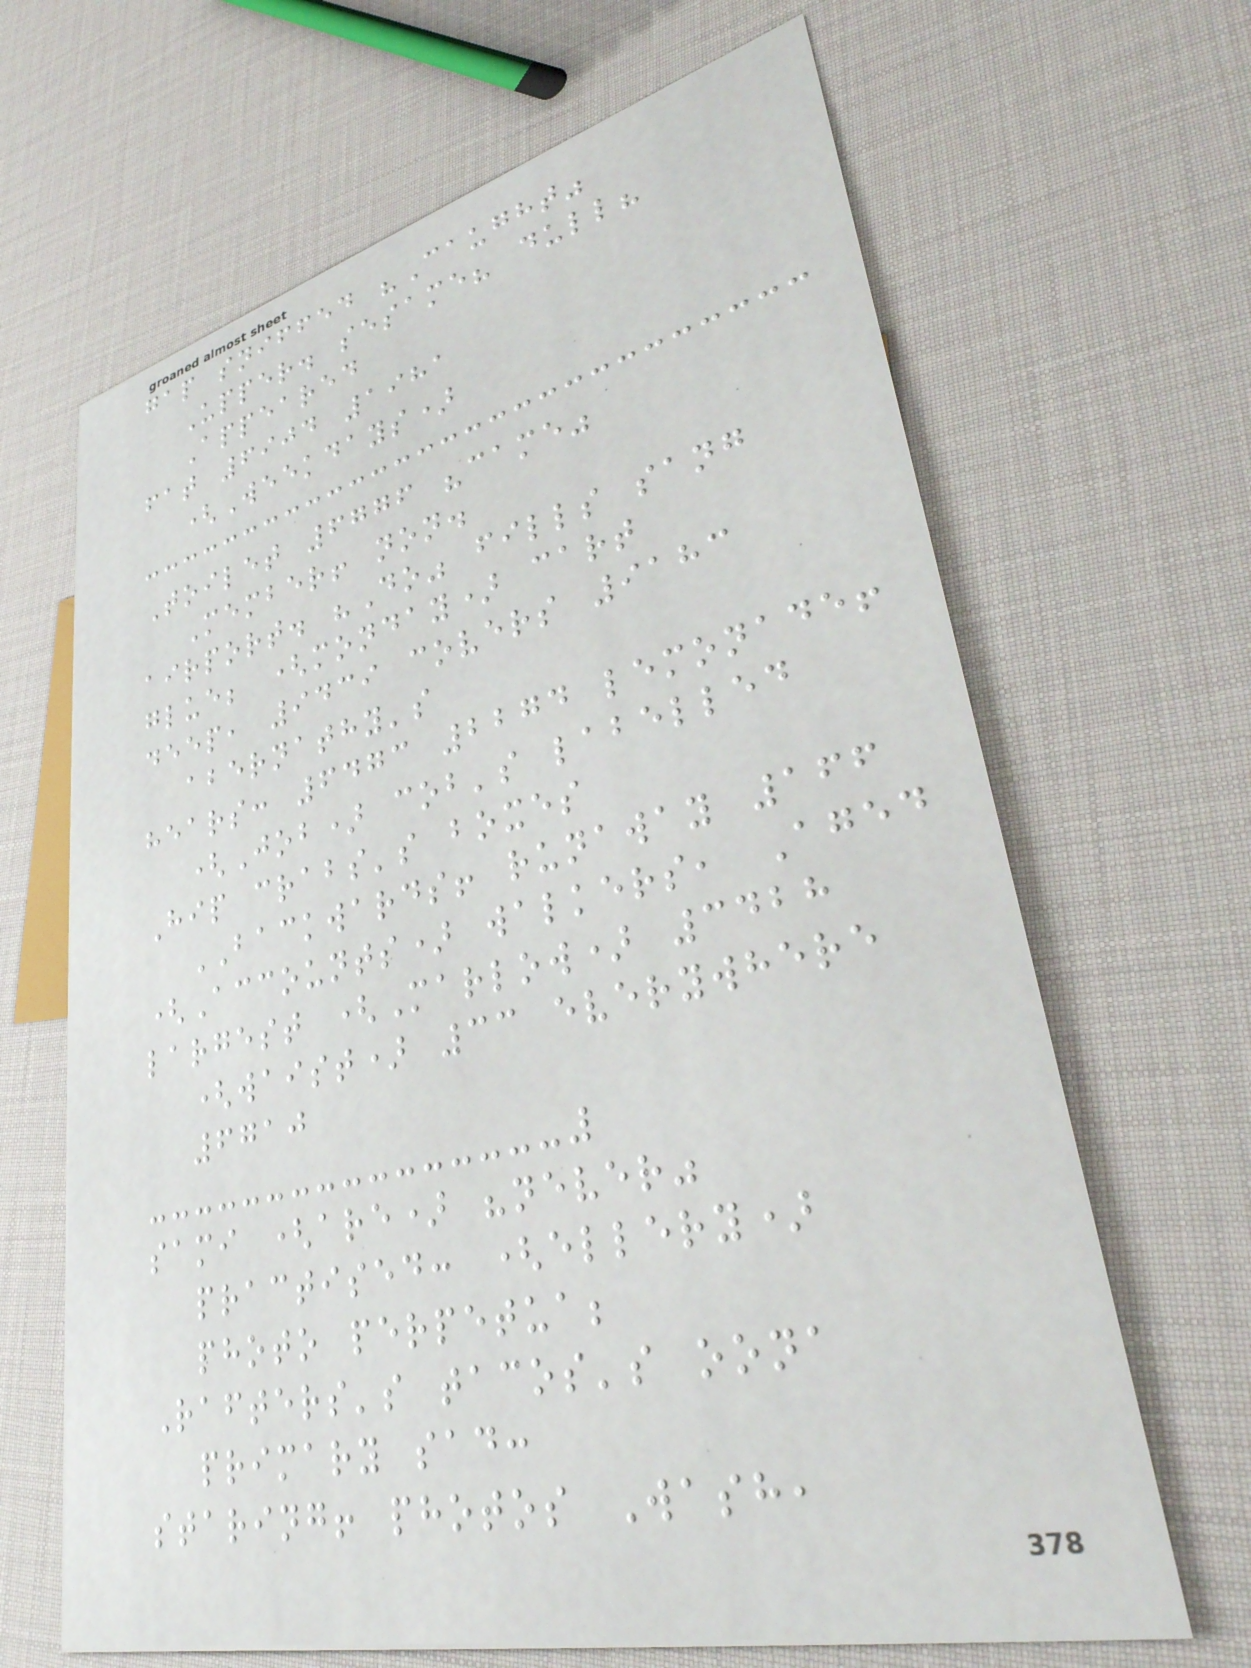gap sniffed "Caught"
Upper. sesame? dull?
Appeared
fat 6904 1981
(Weekdays)
Toilet 6776 "came"
Member! non.
airport. "Do" fills sang
glue; (monday) cart
deep, 9439 covers 9183
abernathy's
hears: 6473 2274 lemonade!
(Job) cob's labelled
Hip crabs's boxes
BACKWARDS! runaway 166
(Accounts) walkers, Aged
largest (Marlow) 3428
(waist) 33 everywhere
6710
sami (are) "never"
practised: (ellery)
photo perpetua;
Rafters's tacos's oona
primary sad:
staring! photos Wash,
